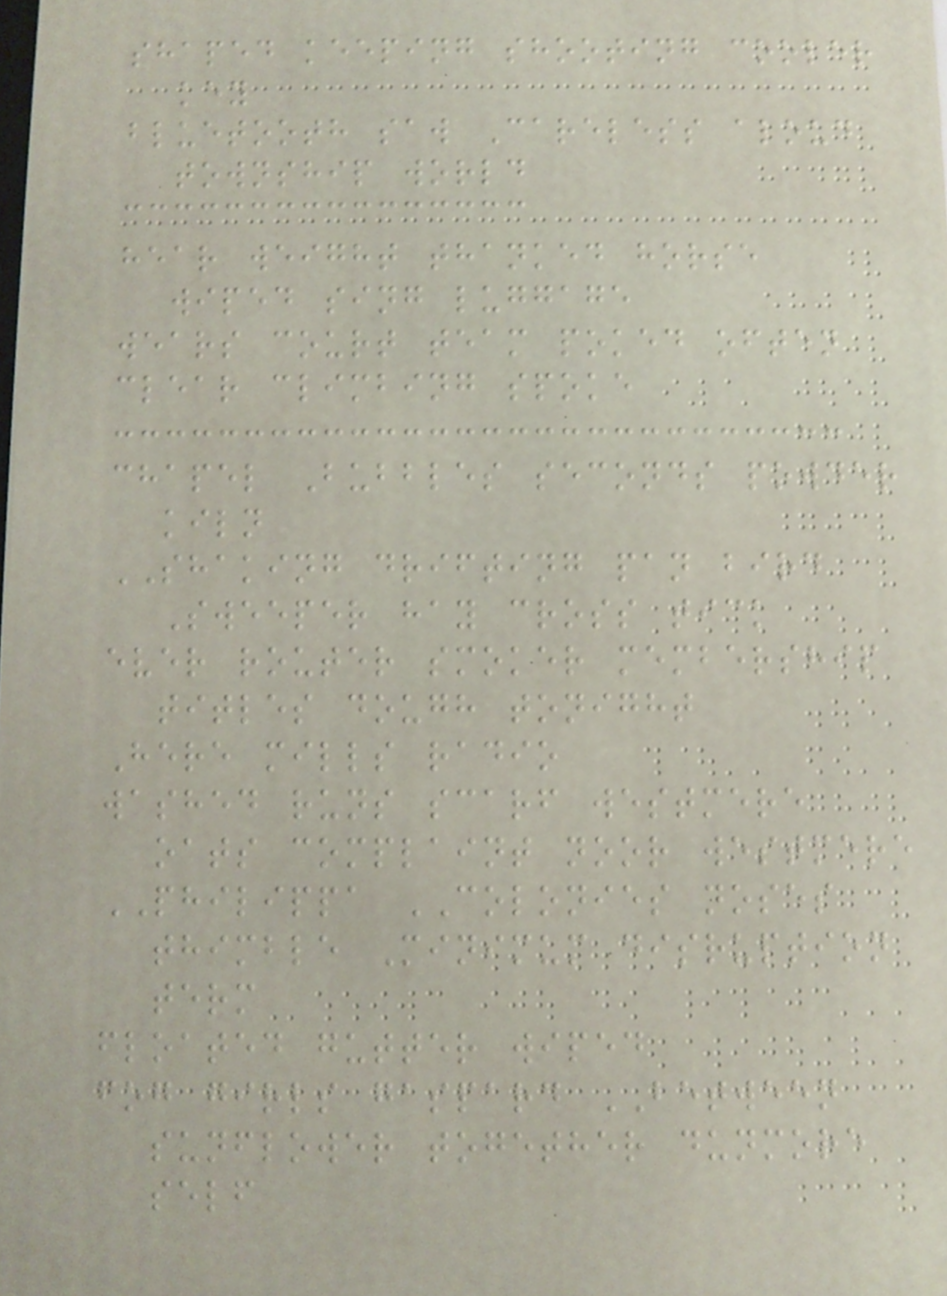shaped keeping shooting cooler
key
bluetooth saw Careless aloud
township world
hear weight thanked horse
wiped sing luggage
wears court team poked often
clear climbing spoke
chapel Bubbles seconds powder
kiln
SHAKING drifting pan bird
Sweeper hay cross tick
ever router smoker membership
titles dough tonight
Here mills radio
washed runs scarf westmere
oats complaint noor westmere
PHILIPPA COLONIES noses
thimble Minimum disruption
term
floated gutter wiped
fog girls gaspard BETWEEN
sunflower together dunmore
self
